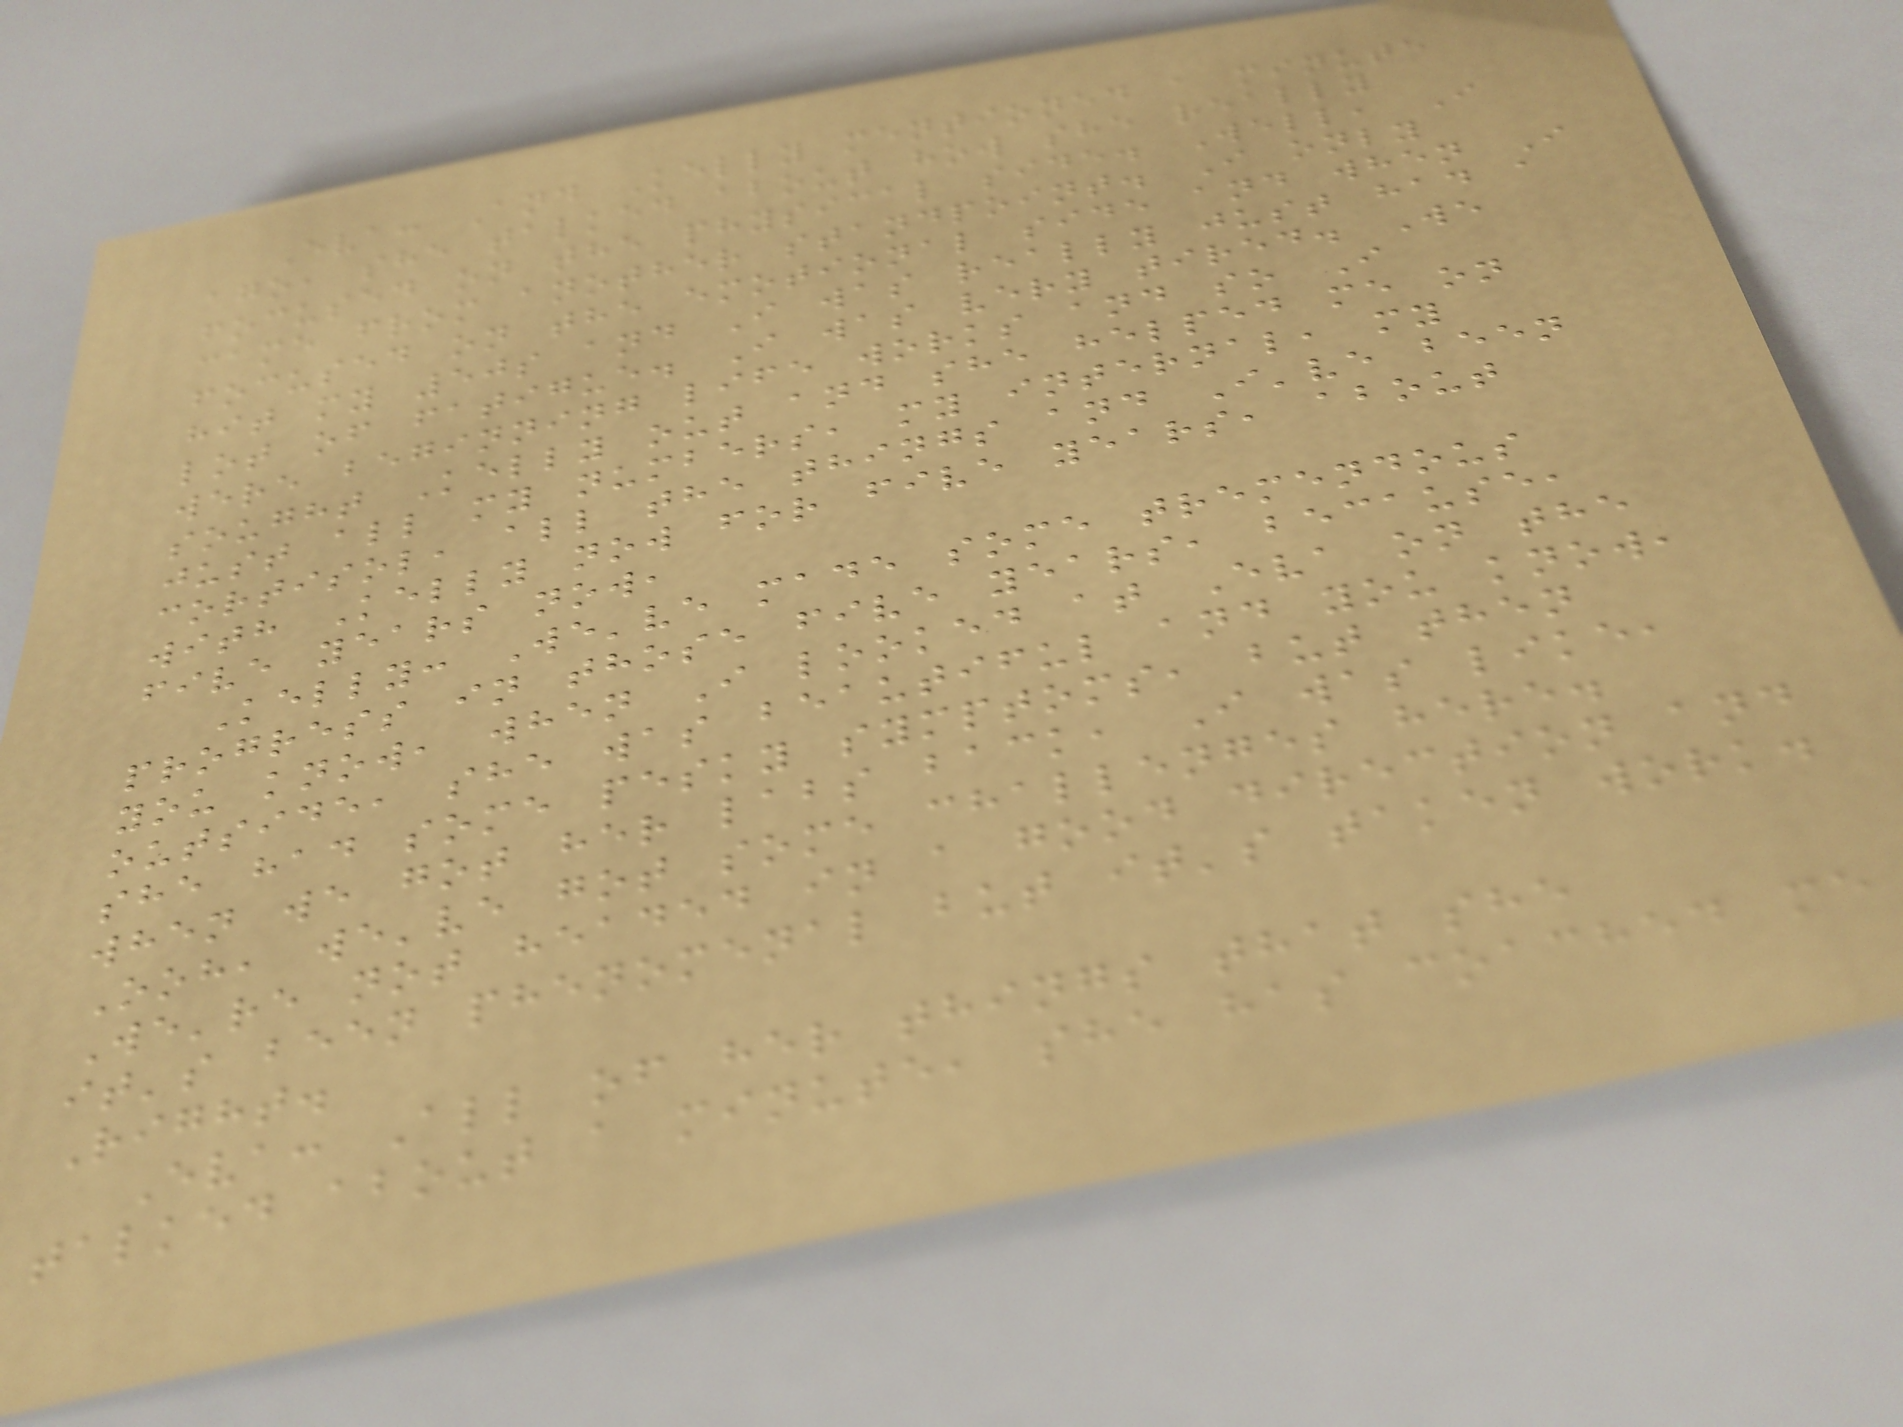Eva: And Kelly mentioned a minute
ago, she talked about how she really
focused on the physical side. Well, I
came from another standpoint. I only
focused on the emotional side and when I
hit my 50s and I was really just had a
lot of fatigue. I was very tired. We
were beginning life works and so I
sought Kelly out and she helped me on
just all my numbers, my internal, my
cortisol, all the things and I've been
with Kelly now for five years, about
five years now,
Kelly: We've made some tremendous
progress in those five years, because,
you know, when I looked at Eva on the
outside, she was beautiful and you know,
she had some pesky symptoms, but then
when we got her labs back, I was like,
Ooh, we've got some challenges here.
We're not headed in a good direction and
it's been phenomenal but it's taken work.
Right.
Eva: All of her things that she
talked about a minute, she has coached me
